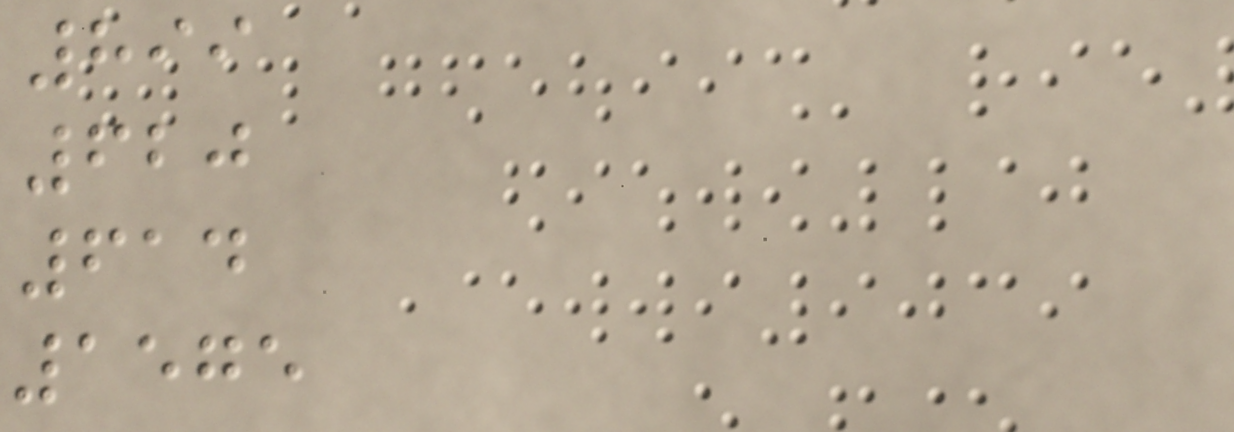899
620
614
1575
